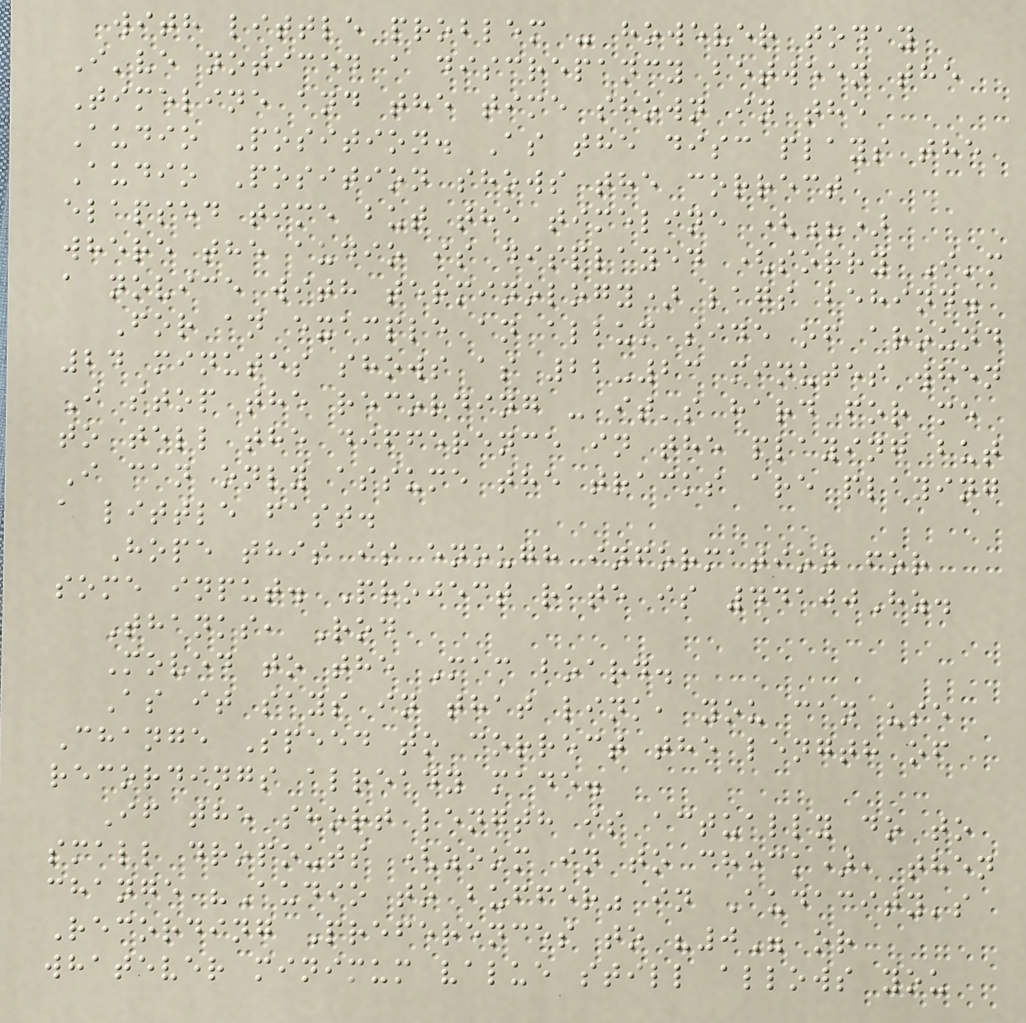with little problem - however today
I've noticed a discrepancy between the
Timeline and the time shown in the
Audio Position. As the disc plays the
Audio Position shows the correct
elapsed time but the timeline (?)
where the audio is displayed (sorry I'm
a novice with terminology) lags behind.
For an example an album side of around
24 minutes shows as 22-23 minutes when
I stop the recording - it's hard for me
to tell the difference in the playing but
I can only assume the tracks are playing
a little fast.
Hope this is enough information for
some input. Project rate is 44100Hz.
Thanks, Rod
Moved to the Mac board.
As it says in that link, you can use
Change Speed to correct the length of
recordings already made.
If the short length is actually do to
small dropouts (zoom in to check), then
change "Audio to buffer" in Audacity's
Recording Preferences to "0" or
whatever minimum value still allows you
